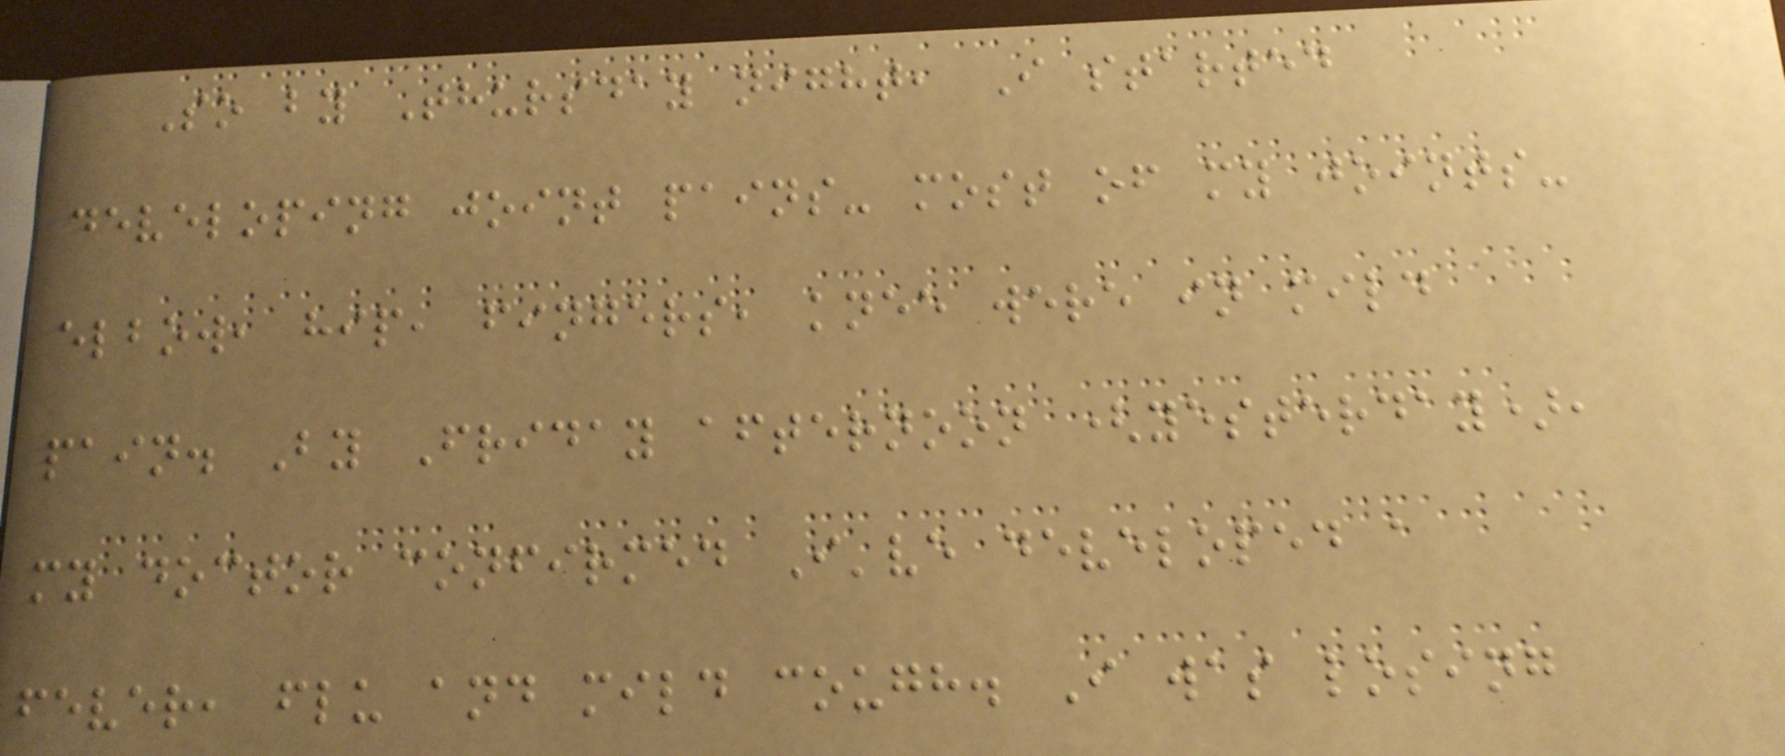So by Thursday night, I started
developing joint pains- most of my joints-
elbow, hip, fingers, knee were in mild
pain. By Friday afternoon (yesterday),
my doctor confirmed I've developed a
fever, flu and mild cough. I was losing
